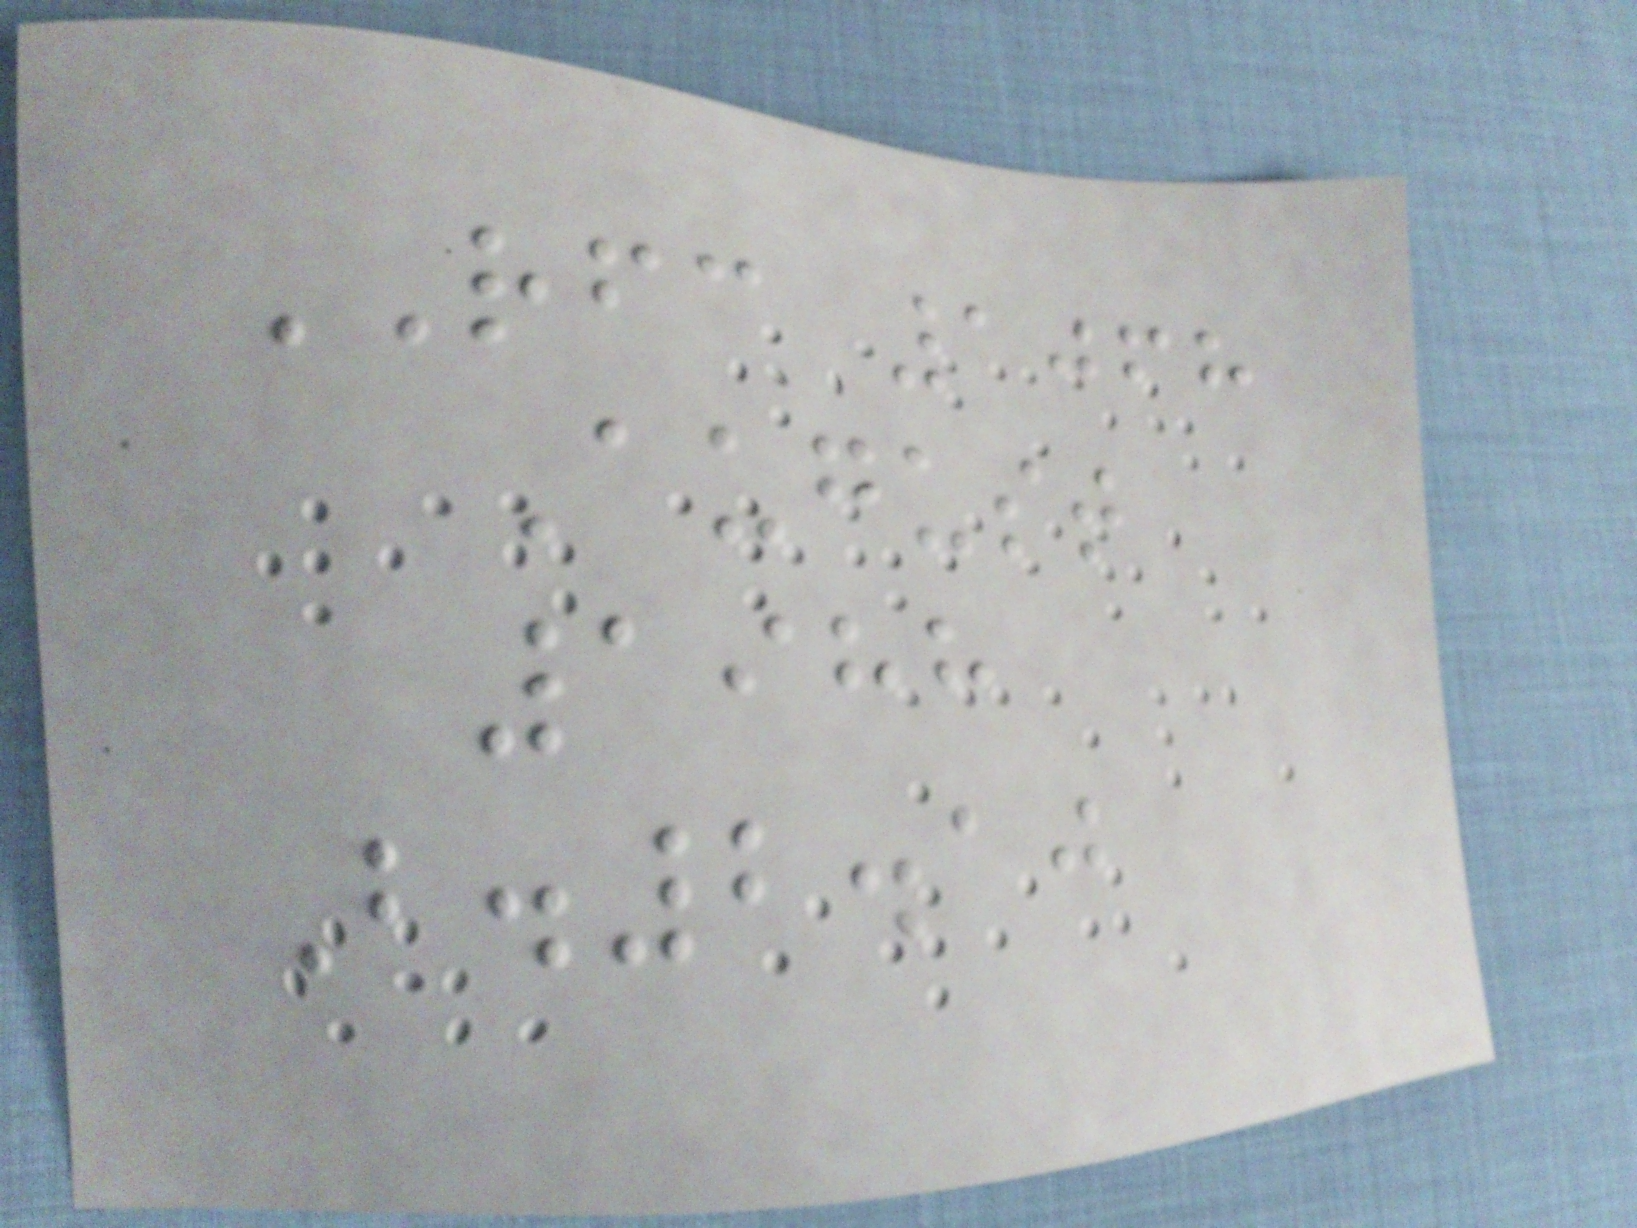RFC 1068
August
1988
B.2.10
